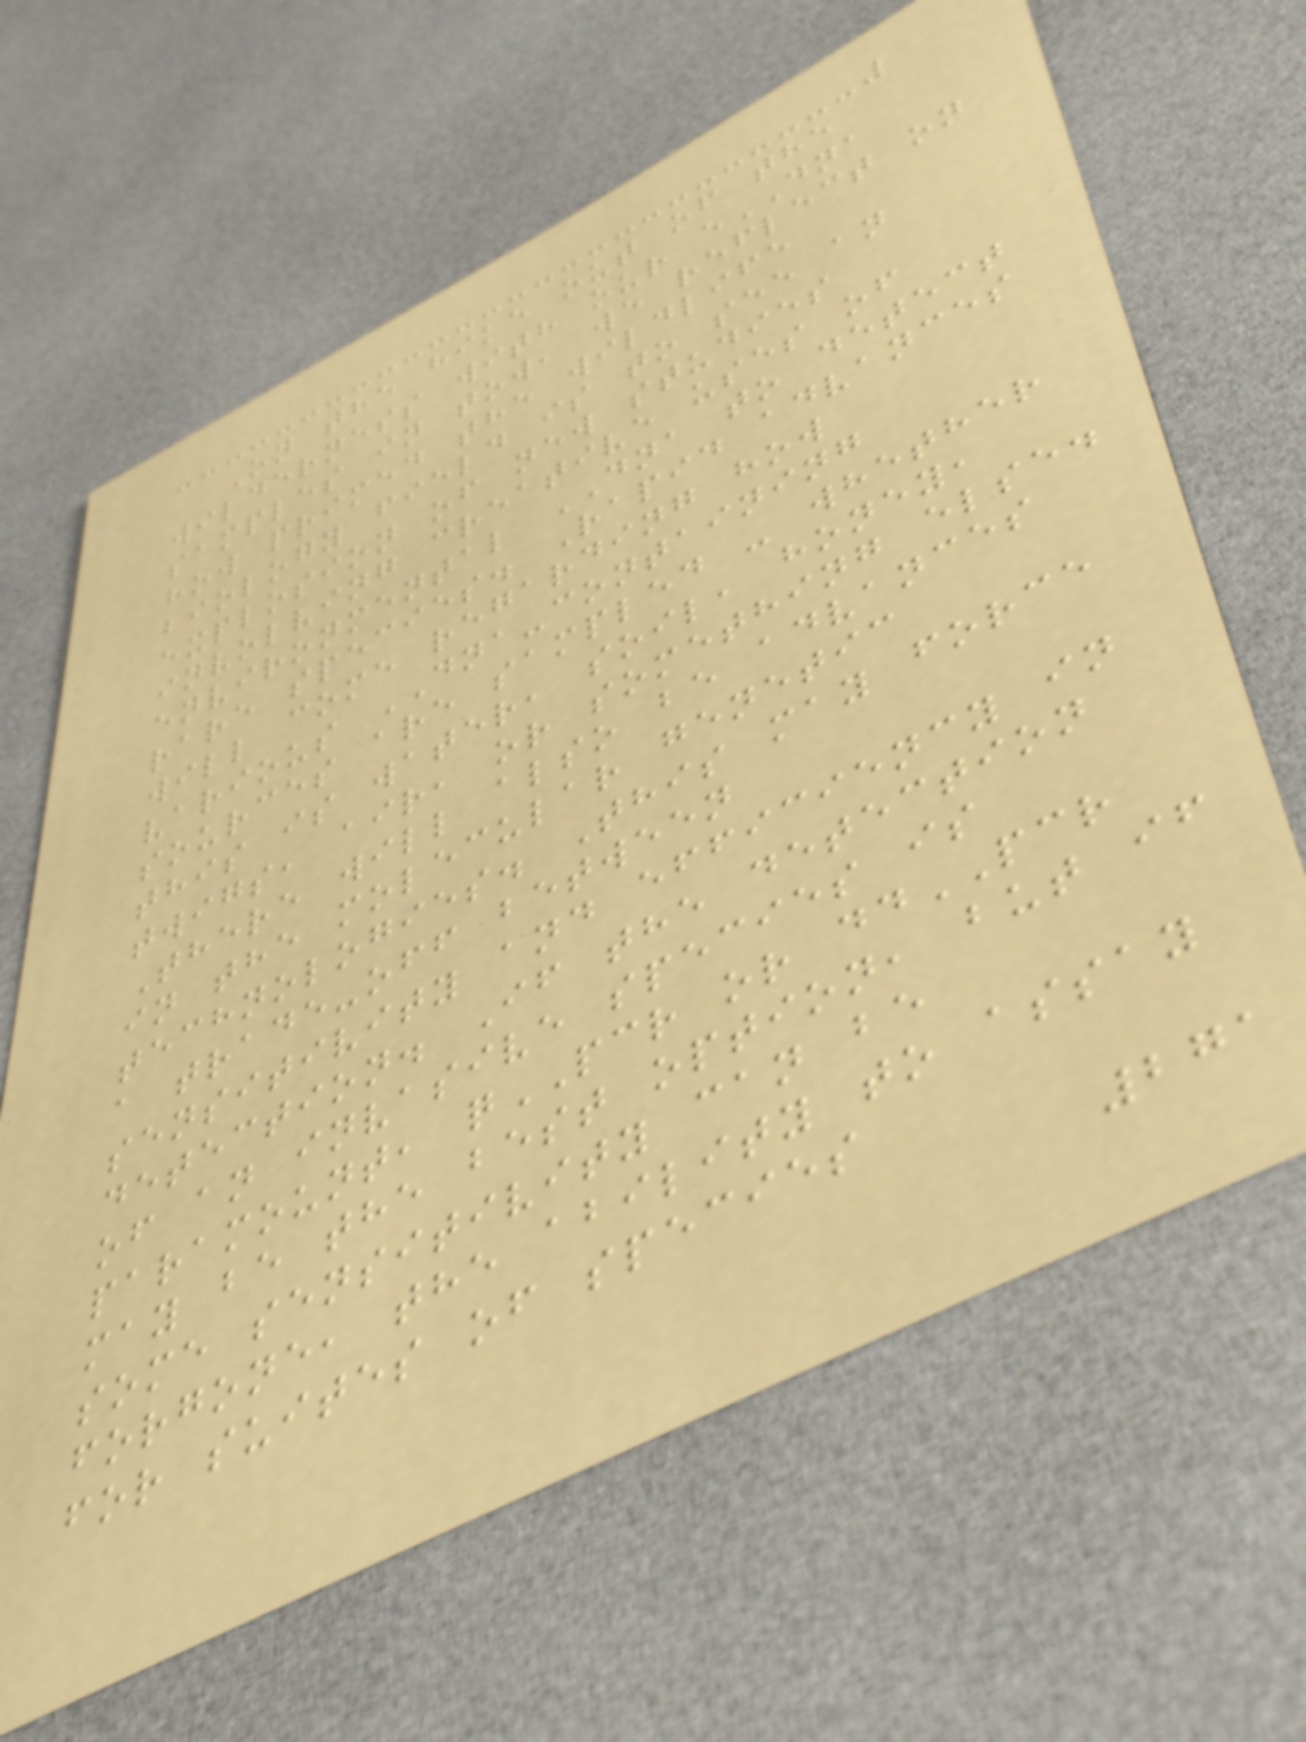On the hike out of the
wilderness with our eDNA
samples in tow, we reflect on
how primed the wildlife
biology field is to see an
explosion of new studies
involving creative uses of
environmental DNA to detect
rare species. Rapid advances
will come regarding how
various DNA-containing
sources are sampled - whether
this is water, soil, honey,
twigs, air, or something else.
There will also be advances
in the molecular genetic
technologies. This may force
a trade-off between
sensitivity and efficiency in
detection. If the detection
of an invasive species is
paramount, qPCR or ddPCR
may be the best option, but if
some sensitivity can be
forgone, the ability to assay
for suites of species
271
